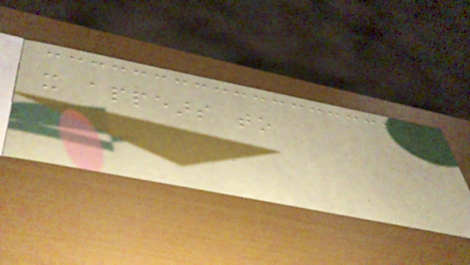it appears to
